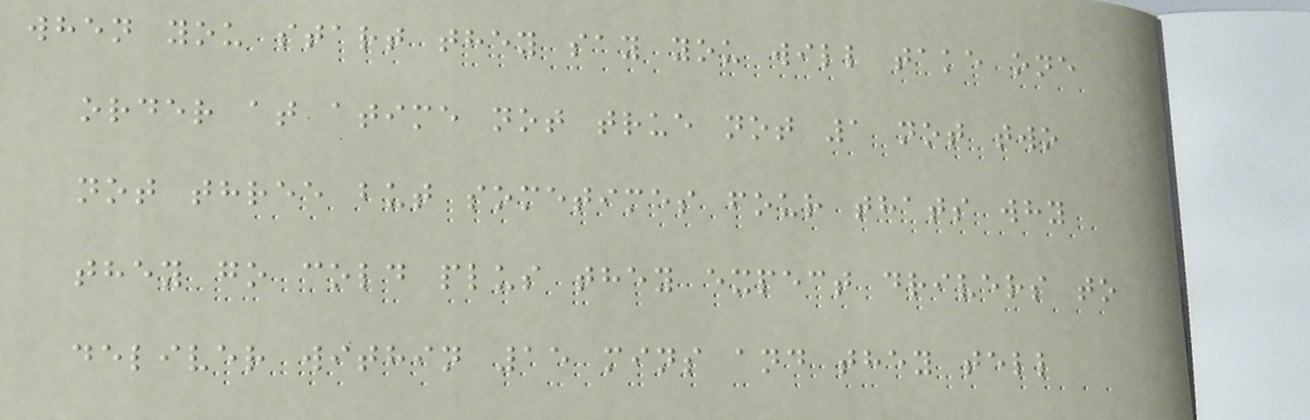when you start they say you will take one
order at atime not true not 1 not two
not three but sometimes four thats why
they go cold plus they expect drivers to
deliver within 15 mins and they tell
